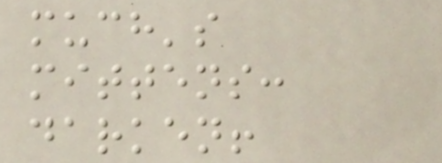much's
mittens:
darken!
